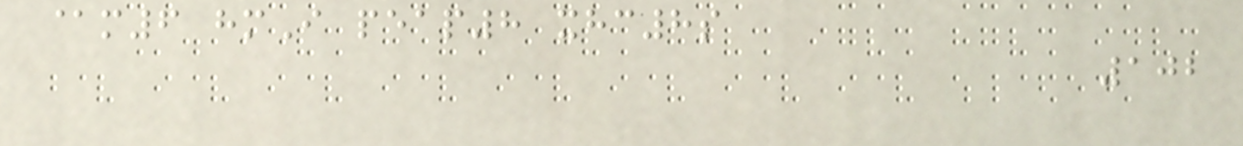@m6 hmI peap8 xhc8s
102
